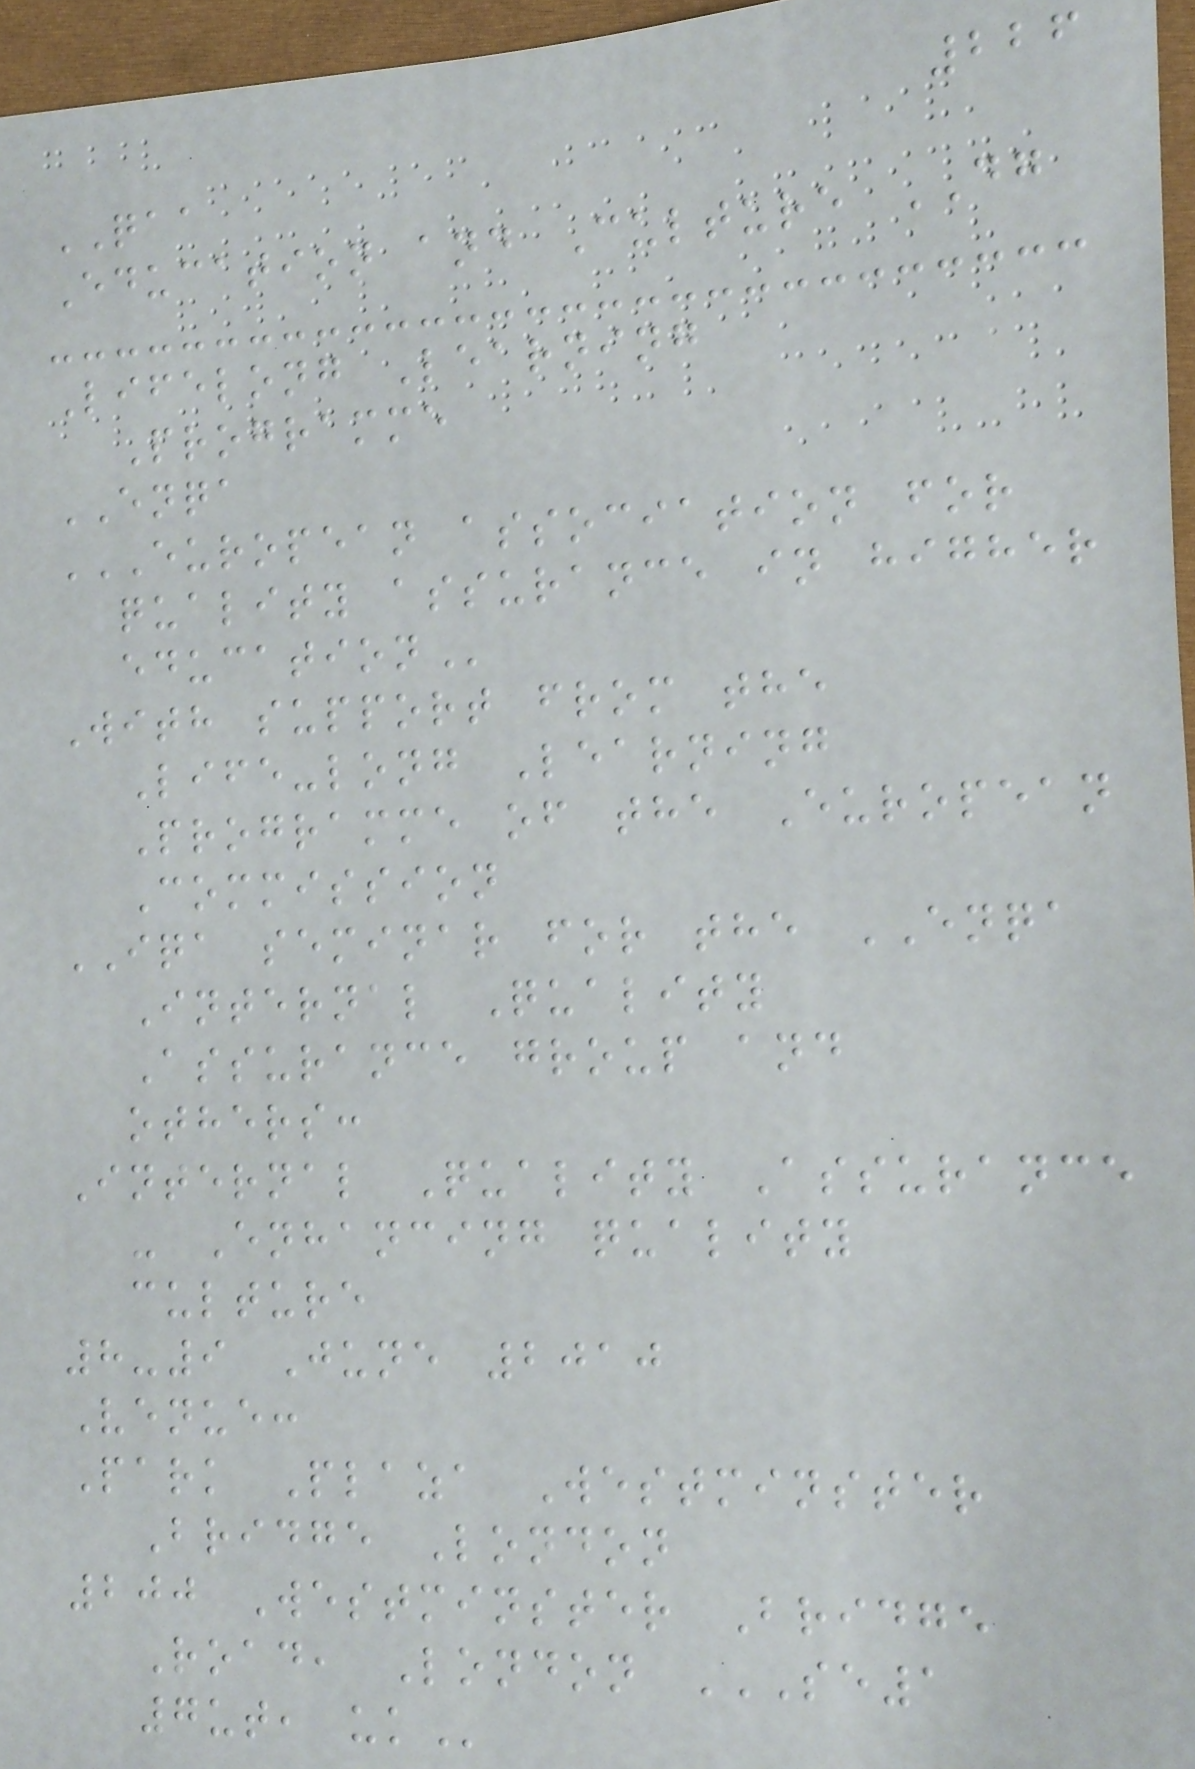226
QAA
Education and Culture DG
Lifelong Learning
Programme
ENQA
EUROPEAN ASSOCIATION FOR
QUALITY ASSURANCE IN HIGHER
EDUCATION
With support from the
Life-long Learning
Programme of the European
Commission
IQA seminar for the ENQA
Internal Quality
Assurance group and
others:
Internal Quality Assurance
- Enhancing quality
culture
8-9 June 2010
Venue:
Park Plaza Westminster
Bridge London
200 Westminster Bridge
Road, London SE1
7UT, UK
